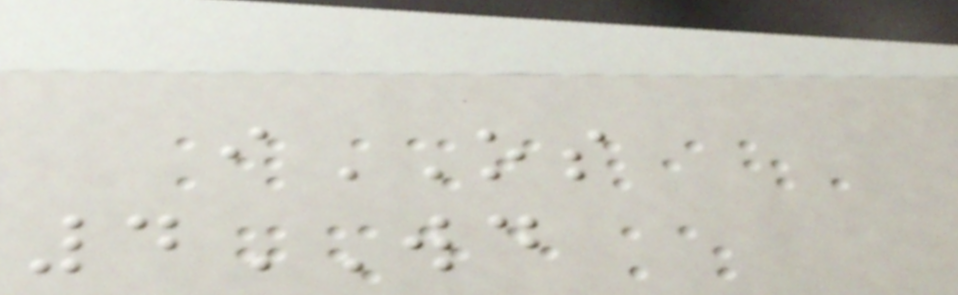iOS
4WD
